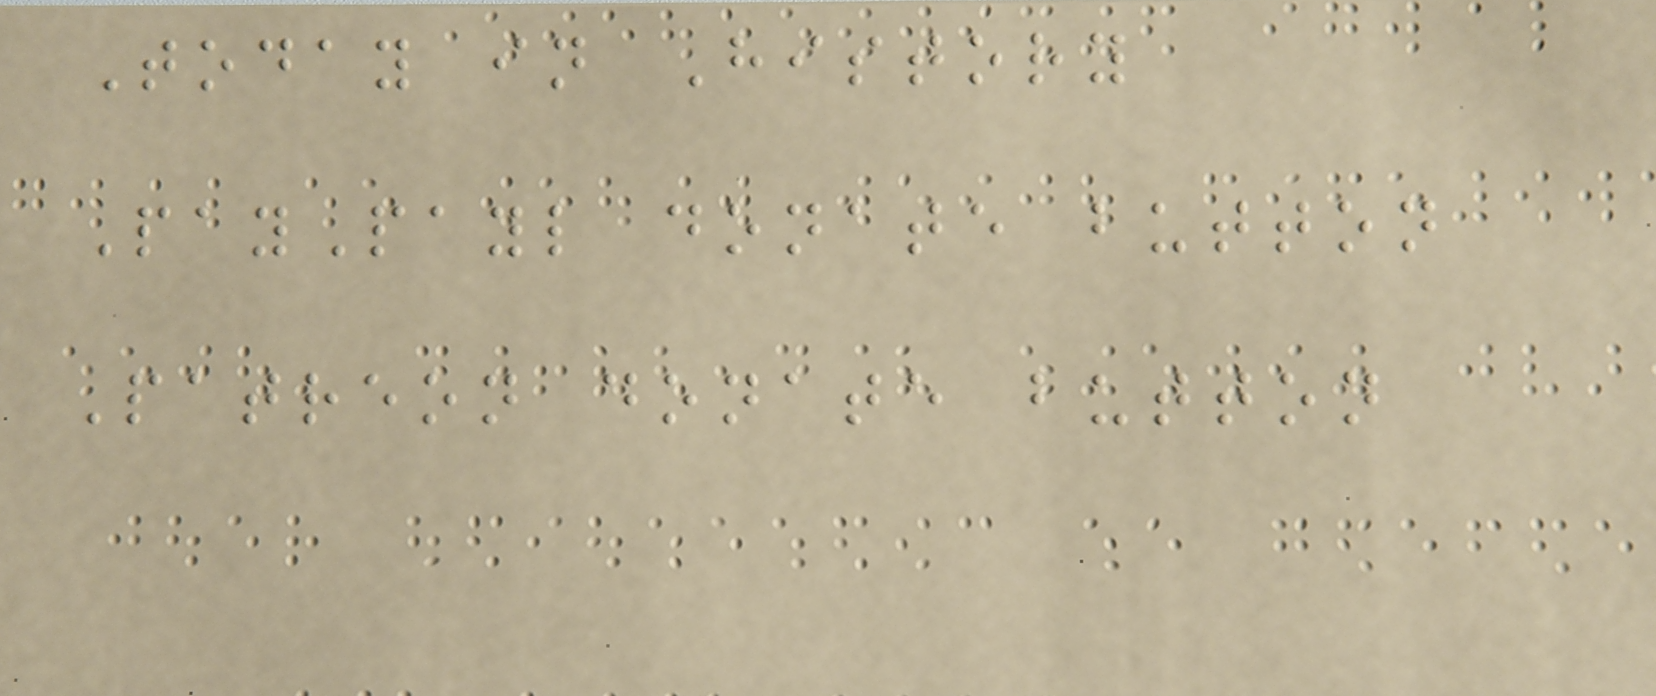Today in History
PayPayl donate button
Patreon donate button
